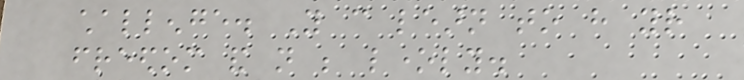challenge. You can learn to have your
freedom and not be lonely.
